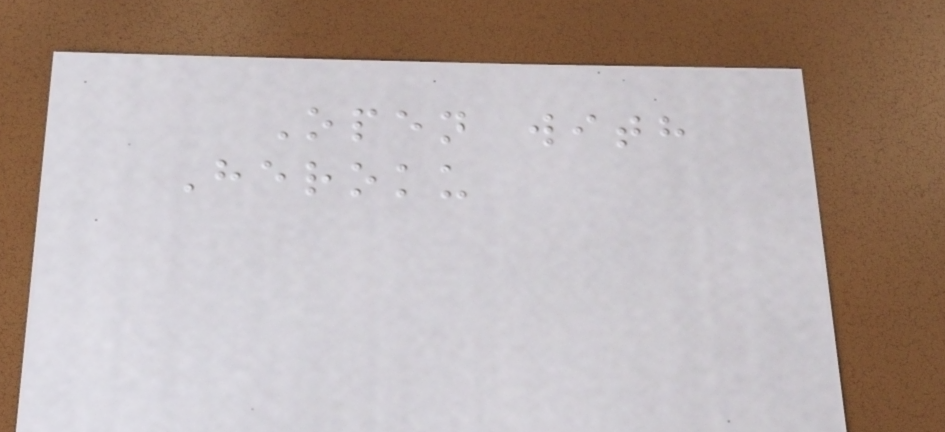Open with
Heroku
